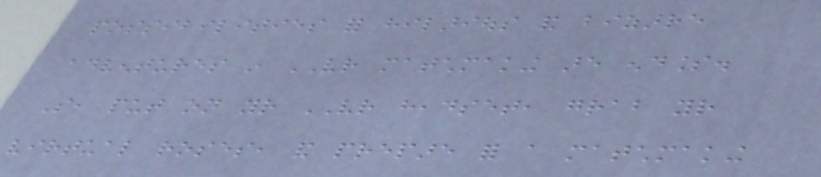possibilities for hilarious and bizarre
adventures in VR matchmaking are endless.
So, put on your VR headset, grab your
virtual roses, and prepare for a matchmaking
